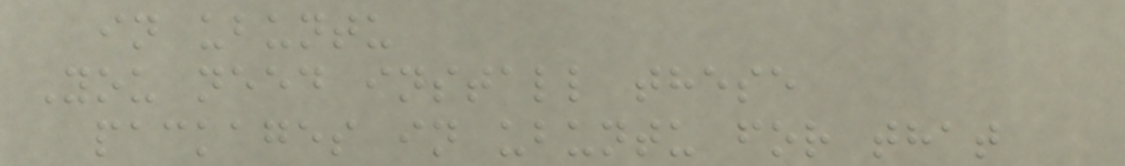in ubuntu
You need install these
packages in ubuntu for that
